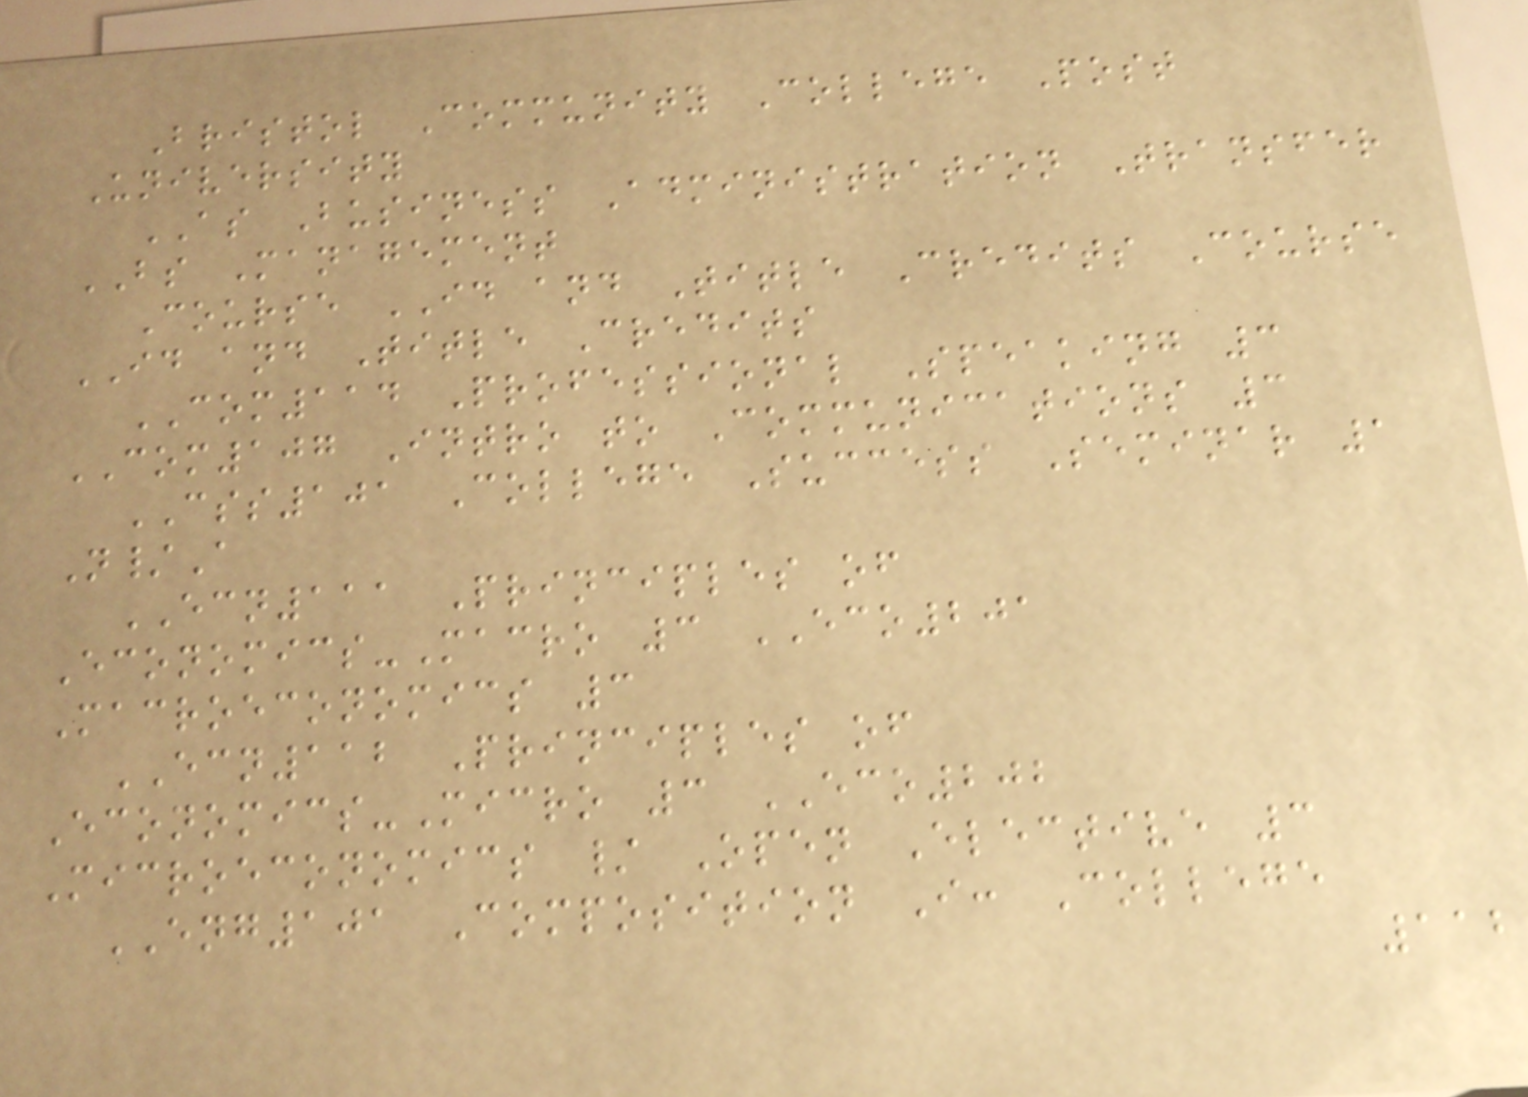Bristol Community College Post
University
AS Business Administration Transfer
BS Management
Course ID and Title Credits Course
ID and Title Credits
COM114 Professional Speaking 3
COM107 Intro to Communications 3
CSS101 College Success Seminar 1
N/A
ECN111 Principles of
Economics-Macro 3 ECO201
Macroeconomics 3
ECN112 Principles of
Economics-Micro 3 ECO202
Microeconomics / Open Elective 3
ENG101 Composition I: College
112
